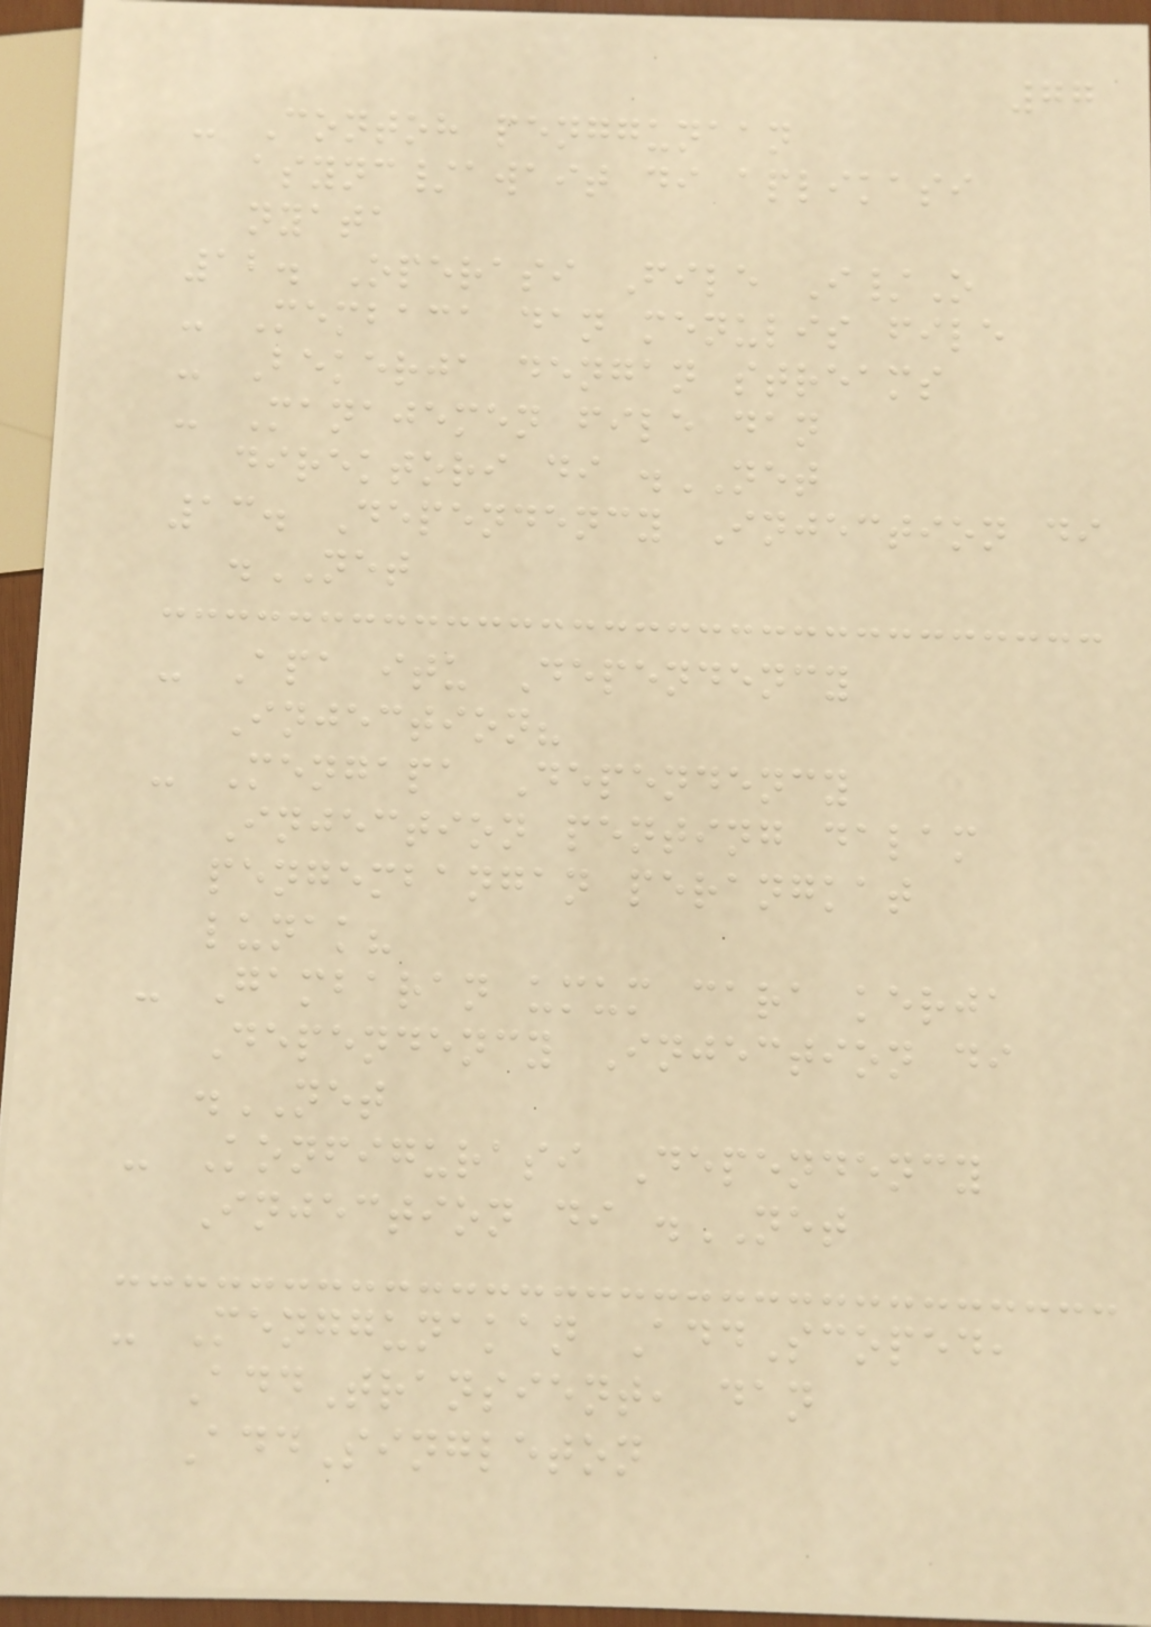77
- Contoh penggunaan
async/await di aplikasi
nyata
12. Operasi File I/O
- Membaca dan menulis file
- Bekerja dengan streams
- Manajemen file dan
direktori di .NET
13. Dependency Injection di
.NET
- Apa itu Dependency
Injection?
- Mengapa Dependency
Injection penting dalam
pengembangan perangkat
lunak?
- Gambaran umum cara kerja
Dependency Injection di
.NET
- Konfigurasi Dependency
Injection di .NET
- Menggunakan AddScoped,
AddTransient, dan
AddSingleton
